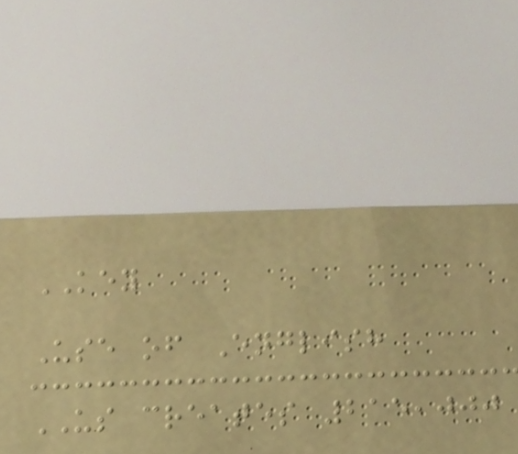KEY
Use of English
US creates 215,000
